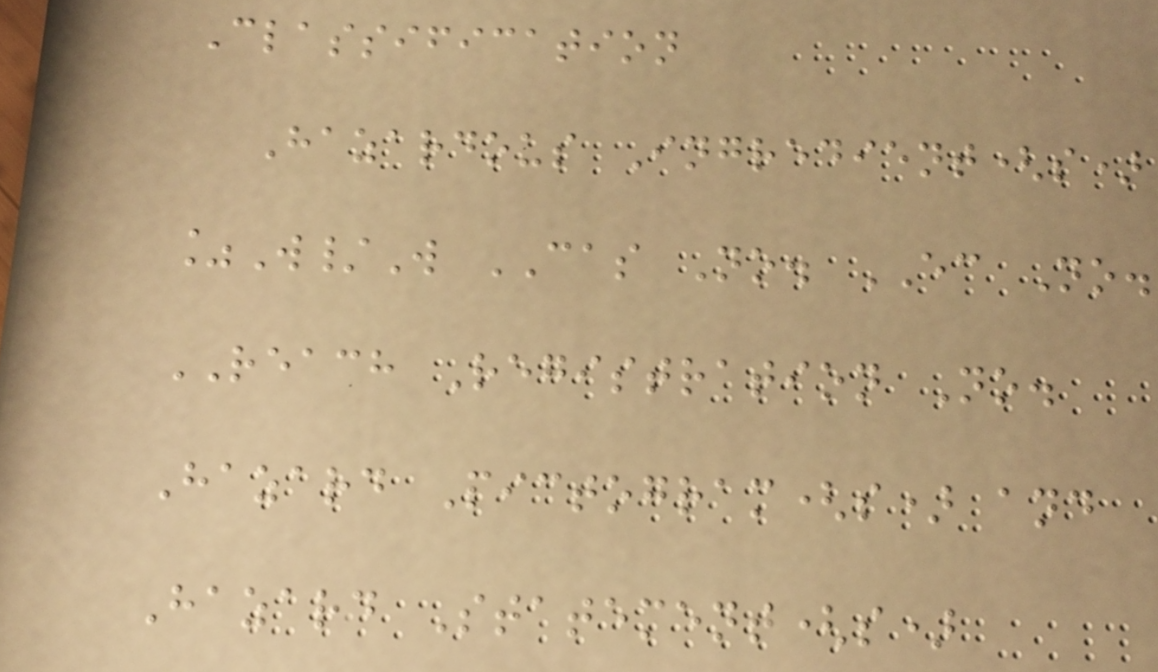Classification
Hazardous Ingredient(s)
%W/W CAS No. EC No.
REACH Registration No.
Hazard Pictogram(s) and
Hazard Statement(s)
